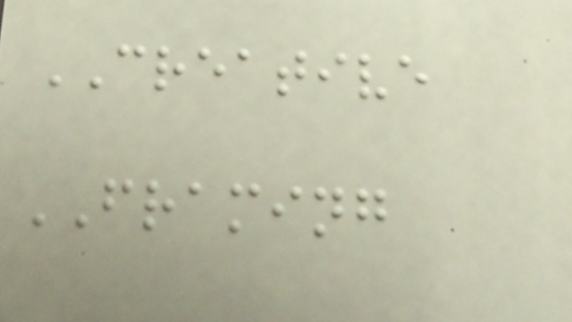CREATIVE
FRAMING
